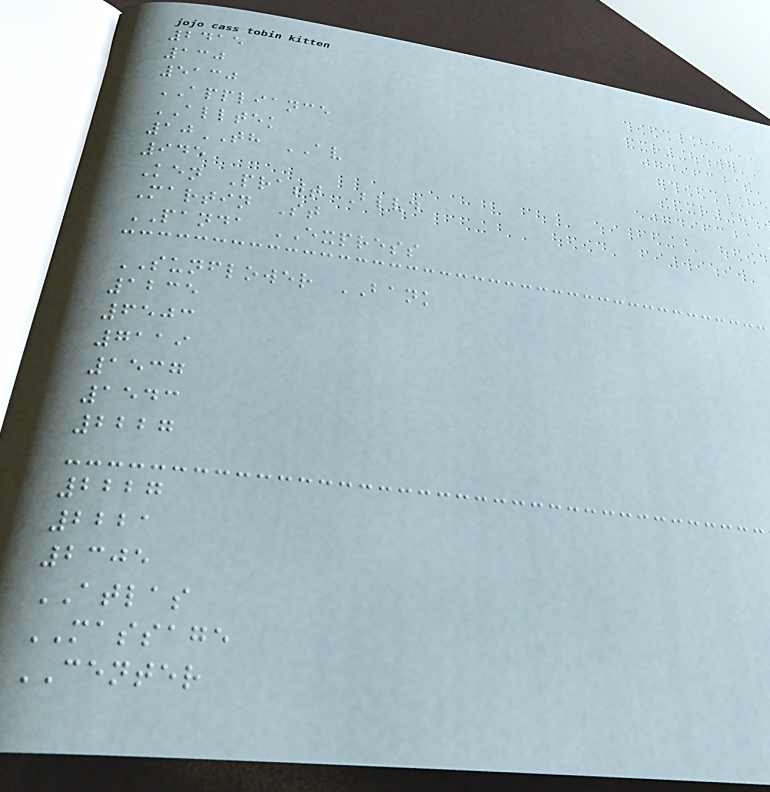2415
130
5130
APPLIANCE
ALLTEK
10TH AV
945
Ken Pratt Blvd
Martin St
PANDA EXPRESS
SUNFLOWER BANK
1235
6503
7119
1537
1543
2227
2227
2221
2305
ATLAS
MASSAGE
CENTER
